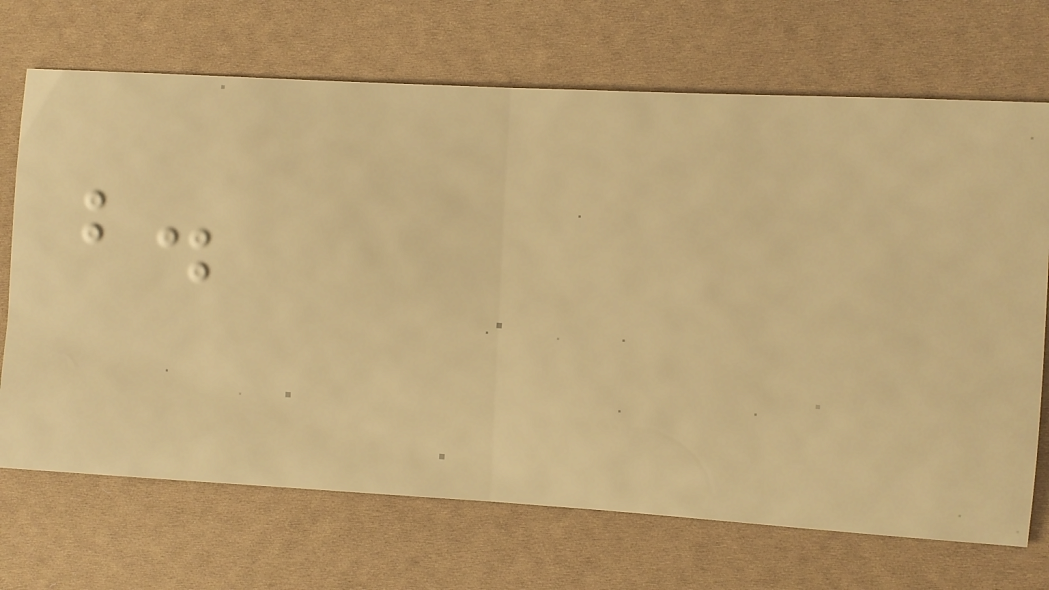b.
